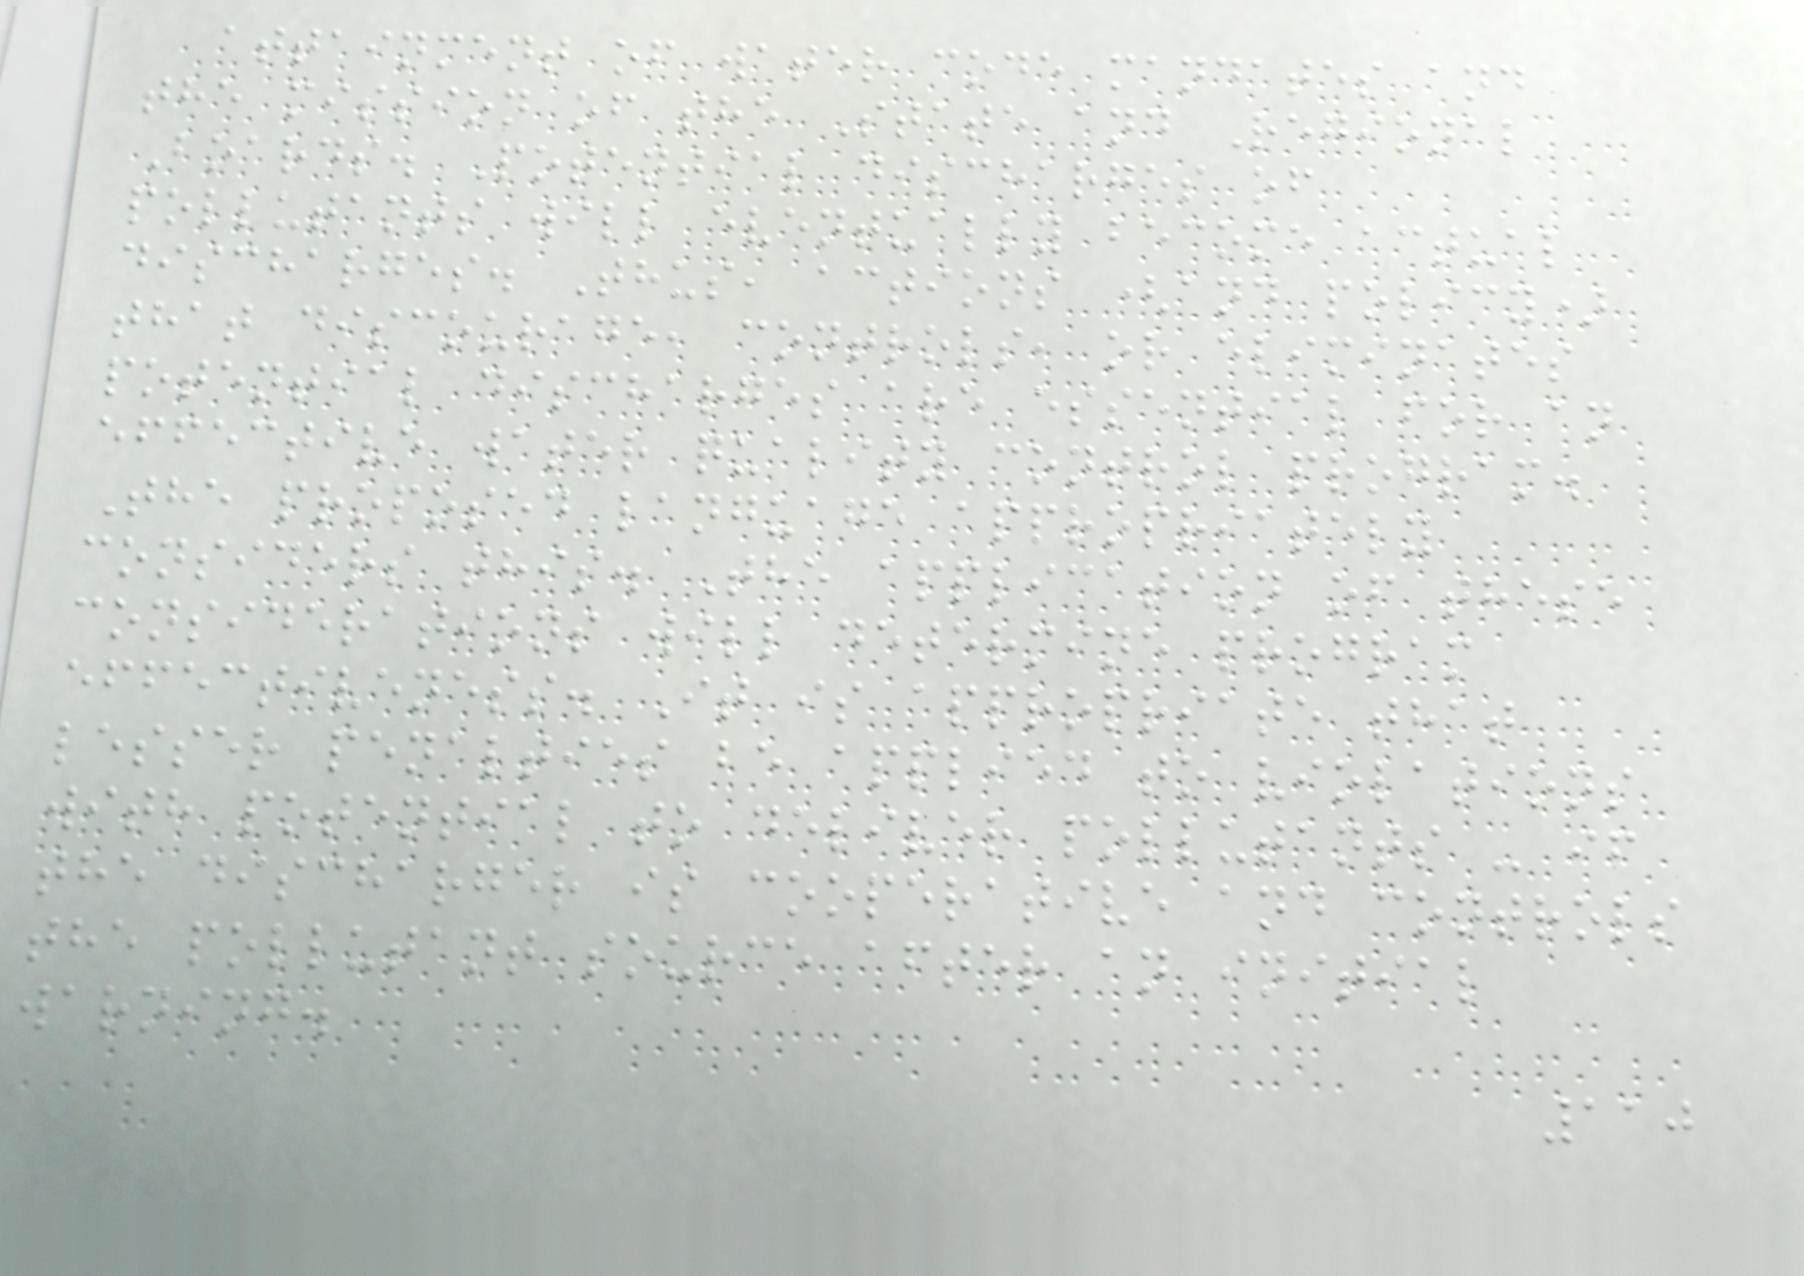attainment of water code mandates and
the mission of the State and Regional
Boards. Potential discharges of
pollutants will eventually become actual
discharges. Thus, actions (and policy)
that discourage, controls, or eliminates
potential discharges are essential for an
effective water quality control program.
The proposed language appropriately
considers this. The application of these
considerations will determine program
effectiveness. It is appropriate that
lesser penalties be applied to violations
with potential to deliver pollutants - if
the discharger is cooperative and controls
the pollutant source after an initial
warning.
110
